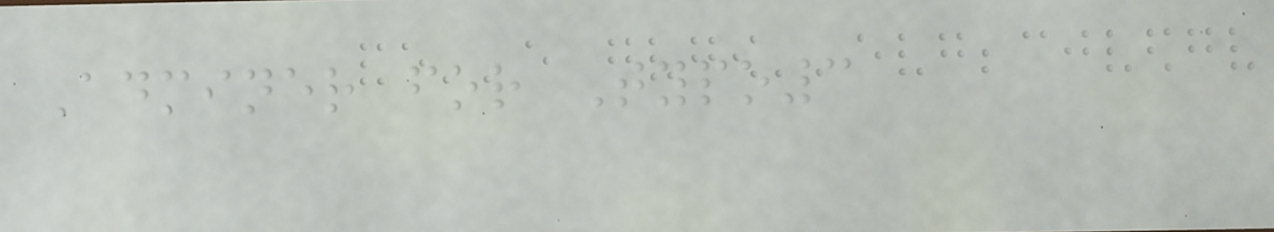Adminer for Typo3
